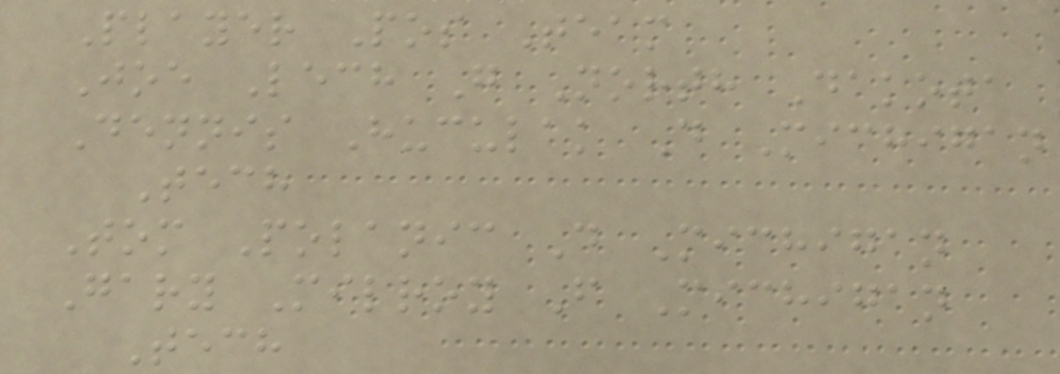Player Pos Team
Joe Lech G North Dakota
Dennis Huculak D Michigan
Tech
Tom Polanic D Michigan
Gary Milroy F Michigan
Tech
